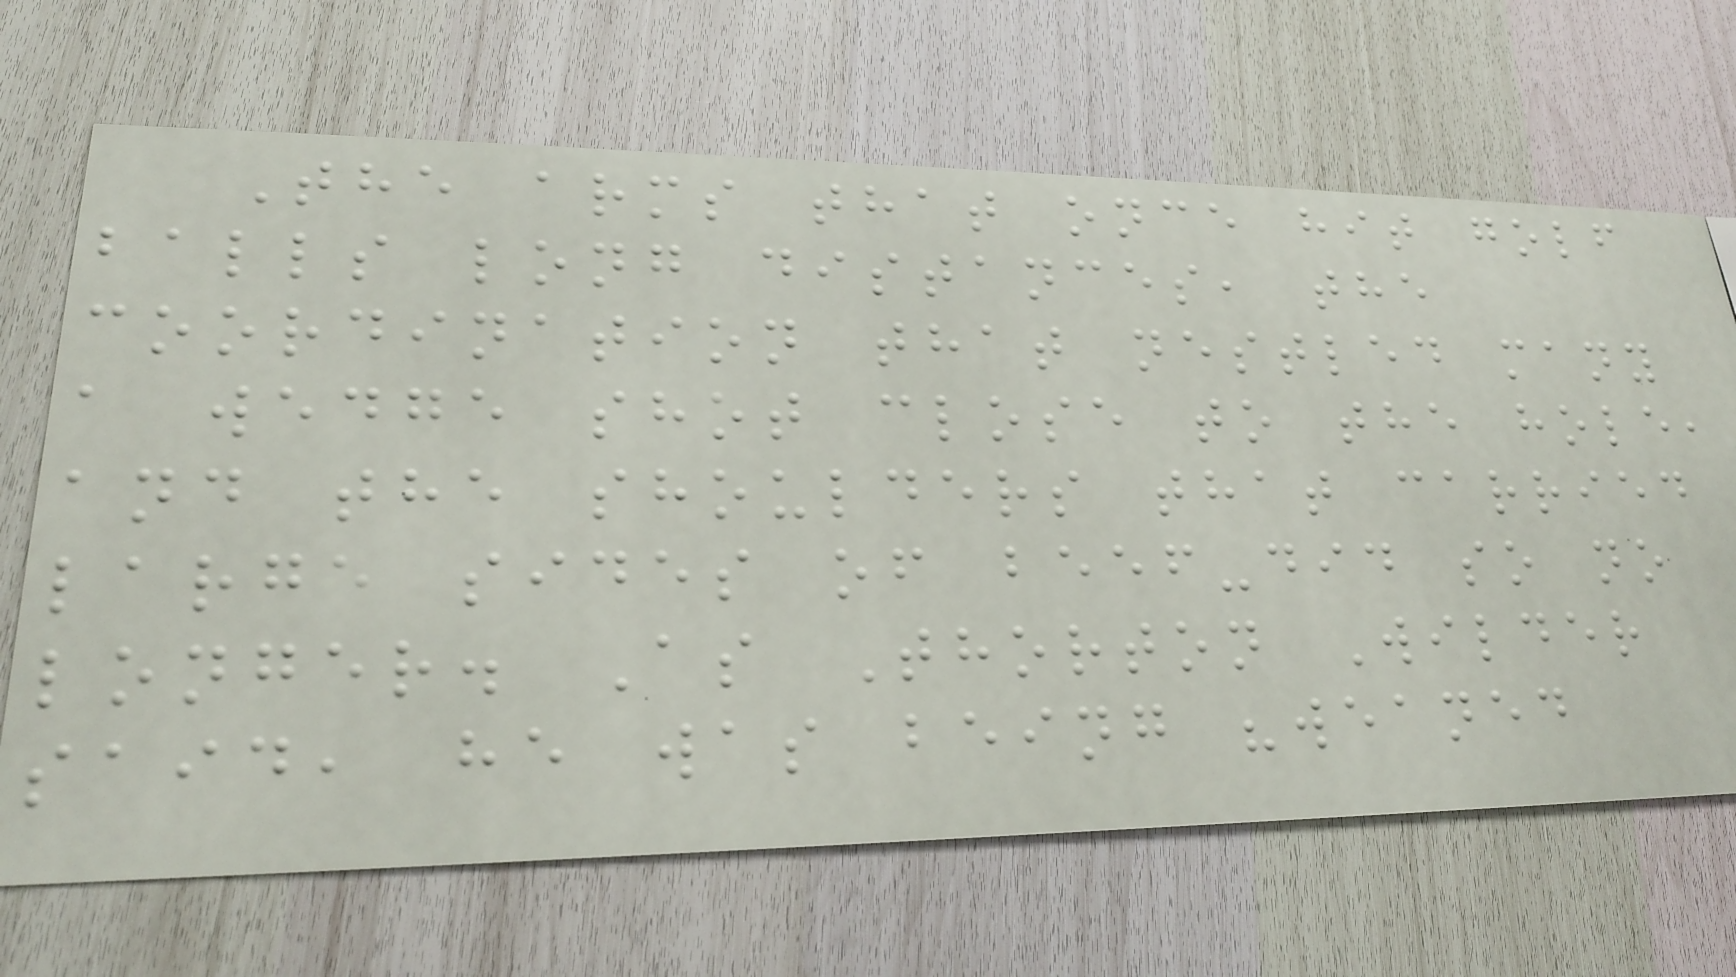The arms that once hit golf
balls long distances, the
coordination that nestled many
a wedge shot close to the hole,
and the shoulders that carried
large sides of beef-did so no
longer. As Thorton Wilder
said, he was being "weaned
